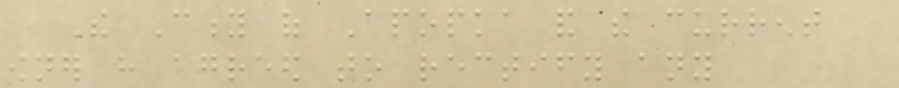The City of Apopka and the current
owner have agreed to rectify any
